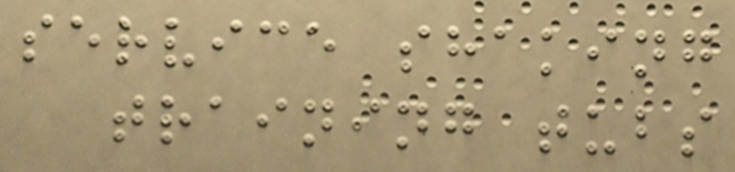service shaking
training tubs
